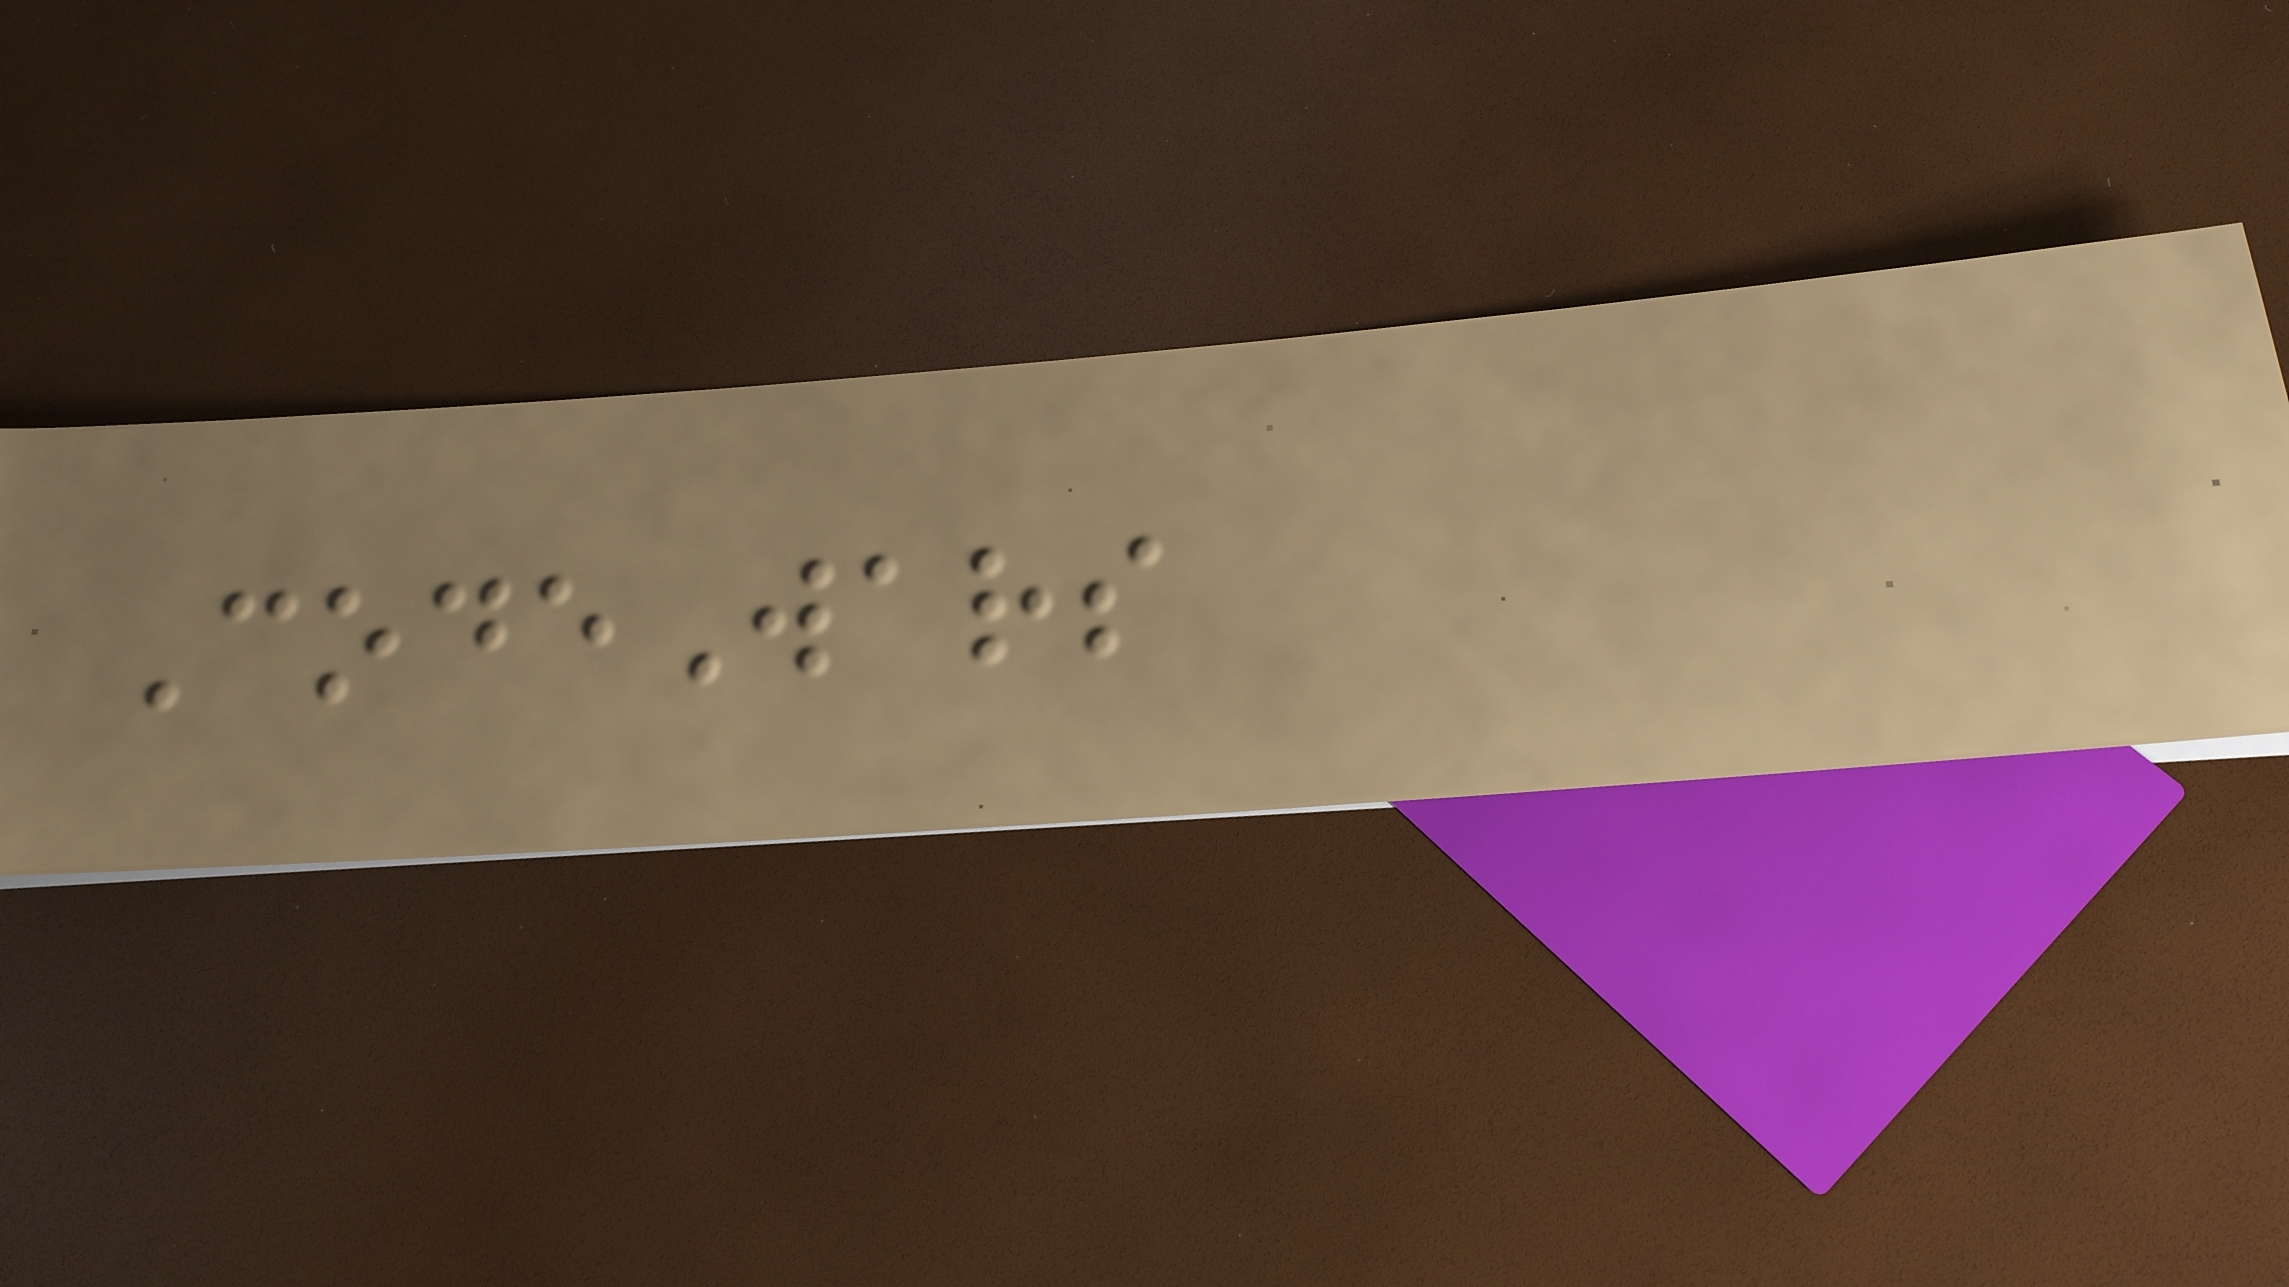CodeWars
